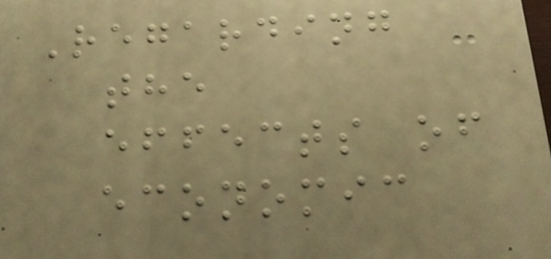Regarding
the
effects of
economic
